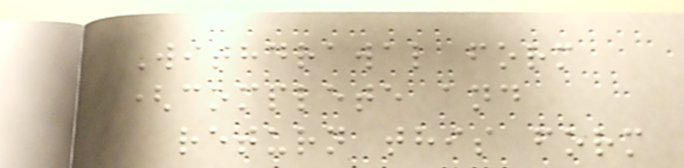Withdrawal form
(complete and
return this form
